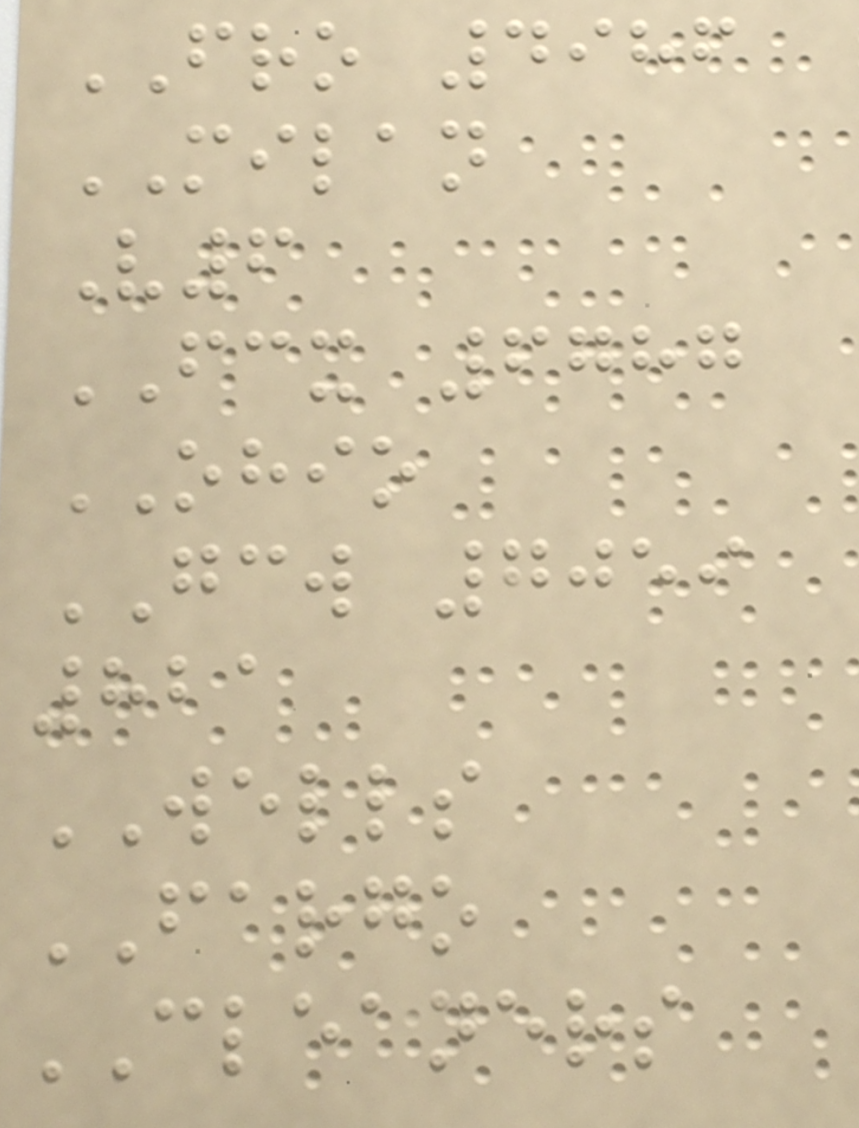FRO 4986
MILAN
V6
FCX 6787
OHIO
GCW 7059
821
WELLS
FARGO
CLEANERS
